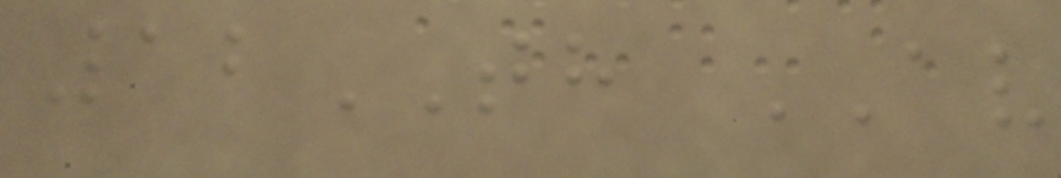12TH AV
